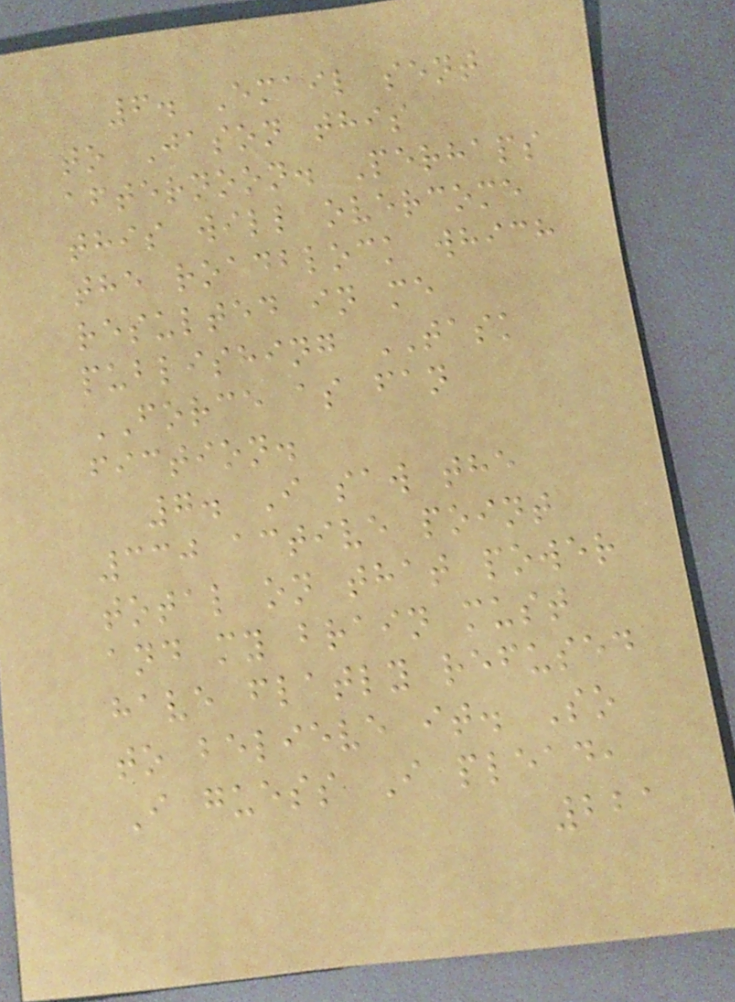6. Email sent
to Jason this
afternoon. Perhaps
this will overcome
the roadblock which
resulted in me
publishing TASK
FORCE as fan
fiction.
7. I saw the
330 active point
total on that power
and my brain must
have flatly refused
to believe it. So
I guess I plead,
221
